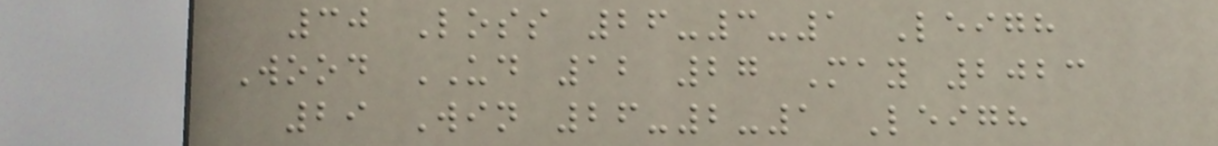30 Loss 26-3-1 Leigh
Wood UD 12 27 May 2023
29 Win 26-2-1 Leigh
